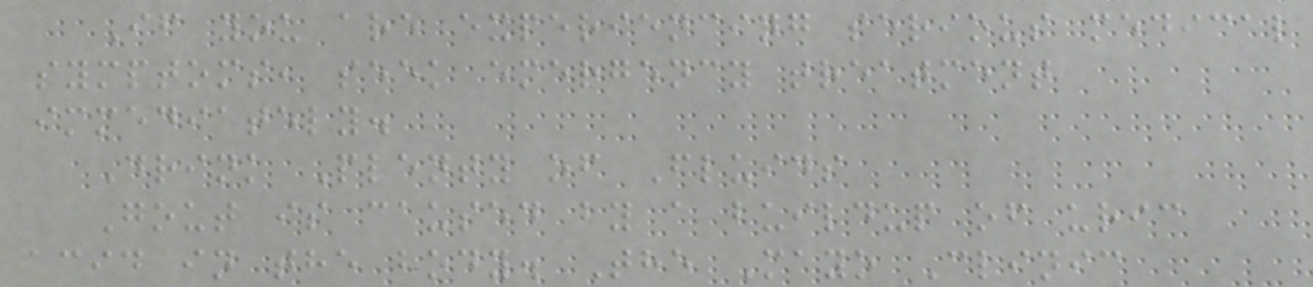If you are experiencing serious medical
symptoms, seek emergency treatment
immediately.
Drink Plenty of Fluids
Gout is caused by a buildup of uric
acid in the body. The Mayo Clinic
